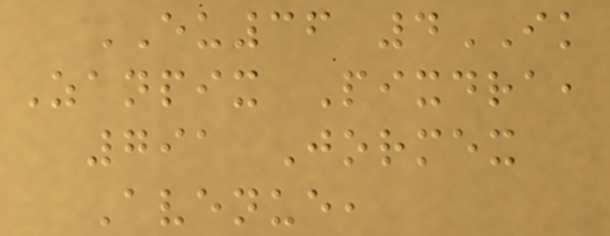EU36 4IK
Zanpix Pixdra,
791 Jormex
Avenue,
